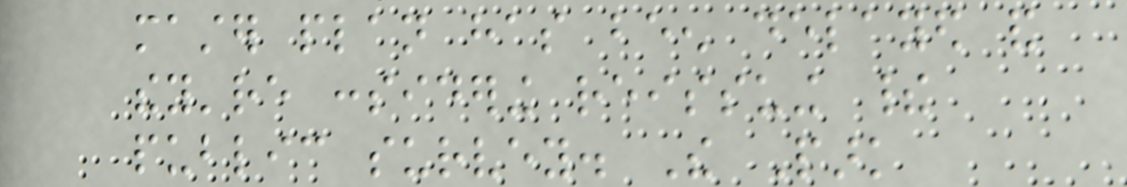master plan has been delayed and
they're considering reissuing their
public survey. The Park
